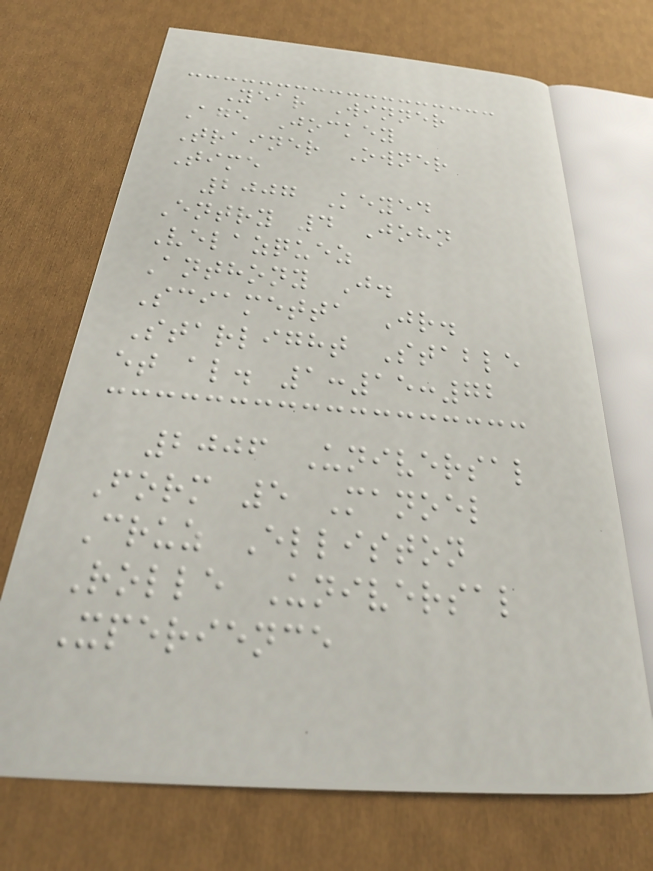Year Winner
Age Jockey
Trainer Owner
Time
2007 Keyed
Entry 4 John
Velazquez
Anthony J.
Sciametta Jr.
Starlight Stable
et al. 1:15:72
2006 Universal
Form 5 Manoel
Cruz Elliston
Rolle Universal
Xperience
